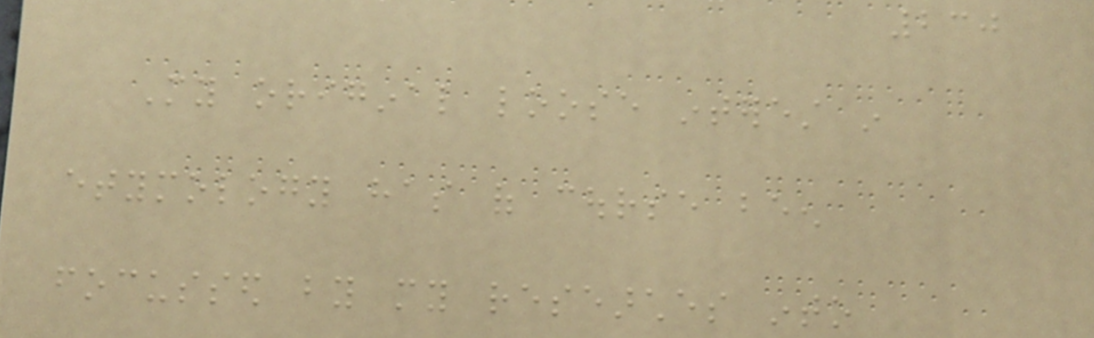230
My original loose interest in
etymology has of course been
focussed by my researches into
